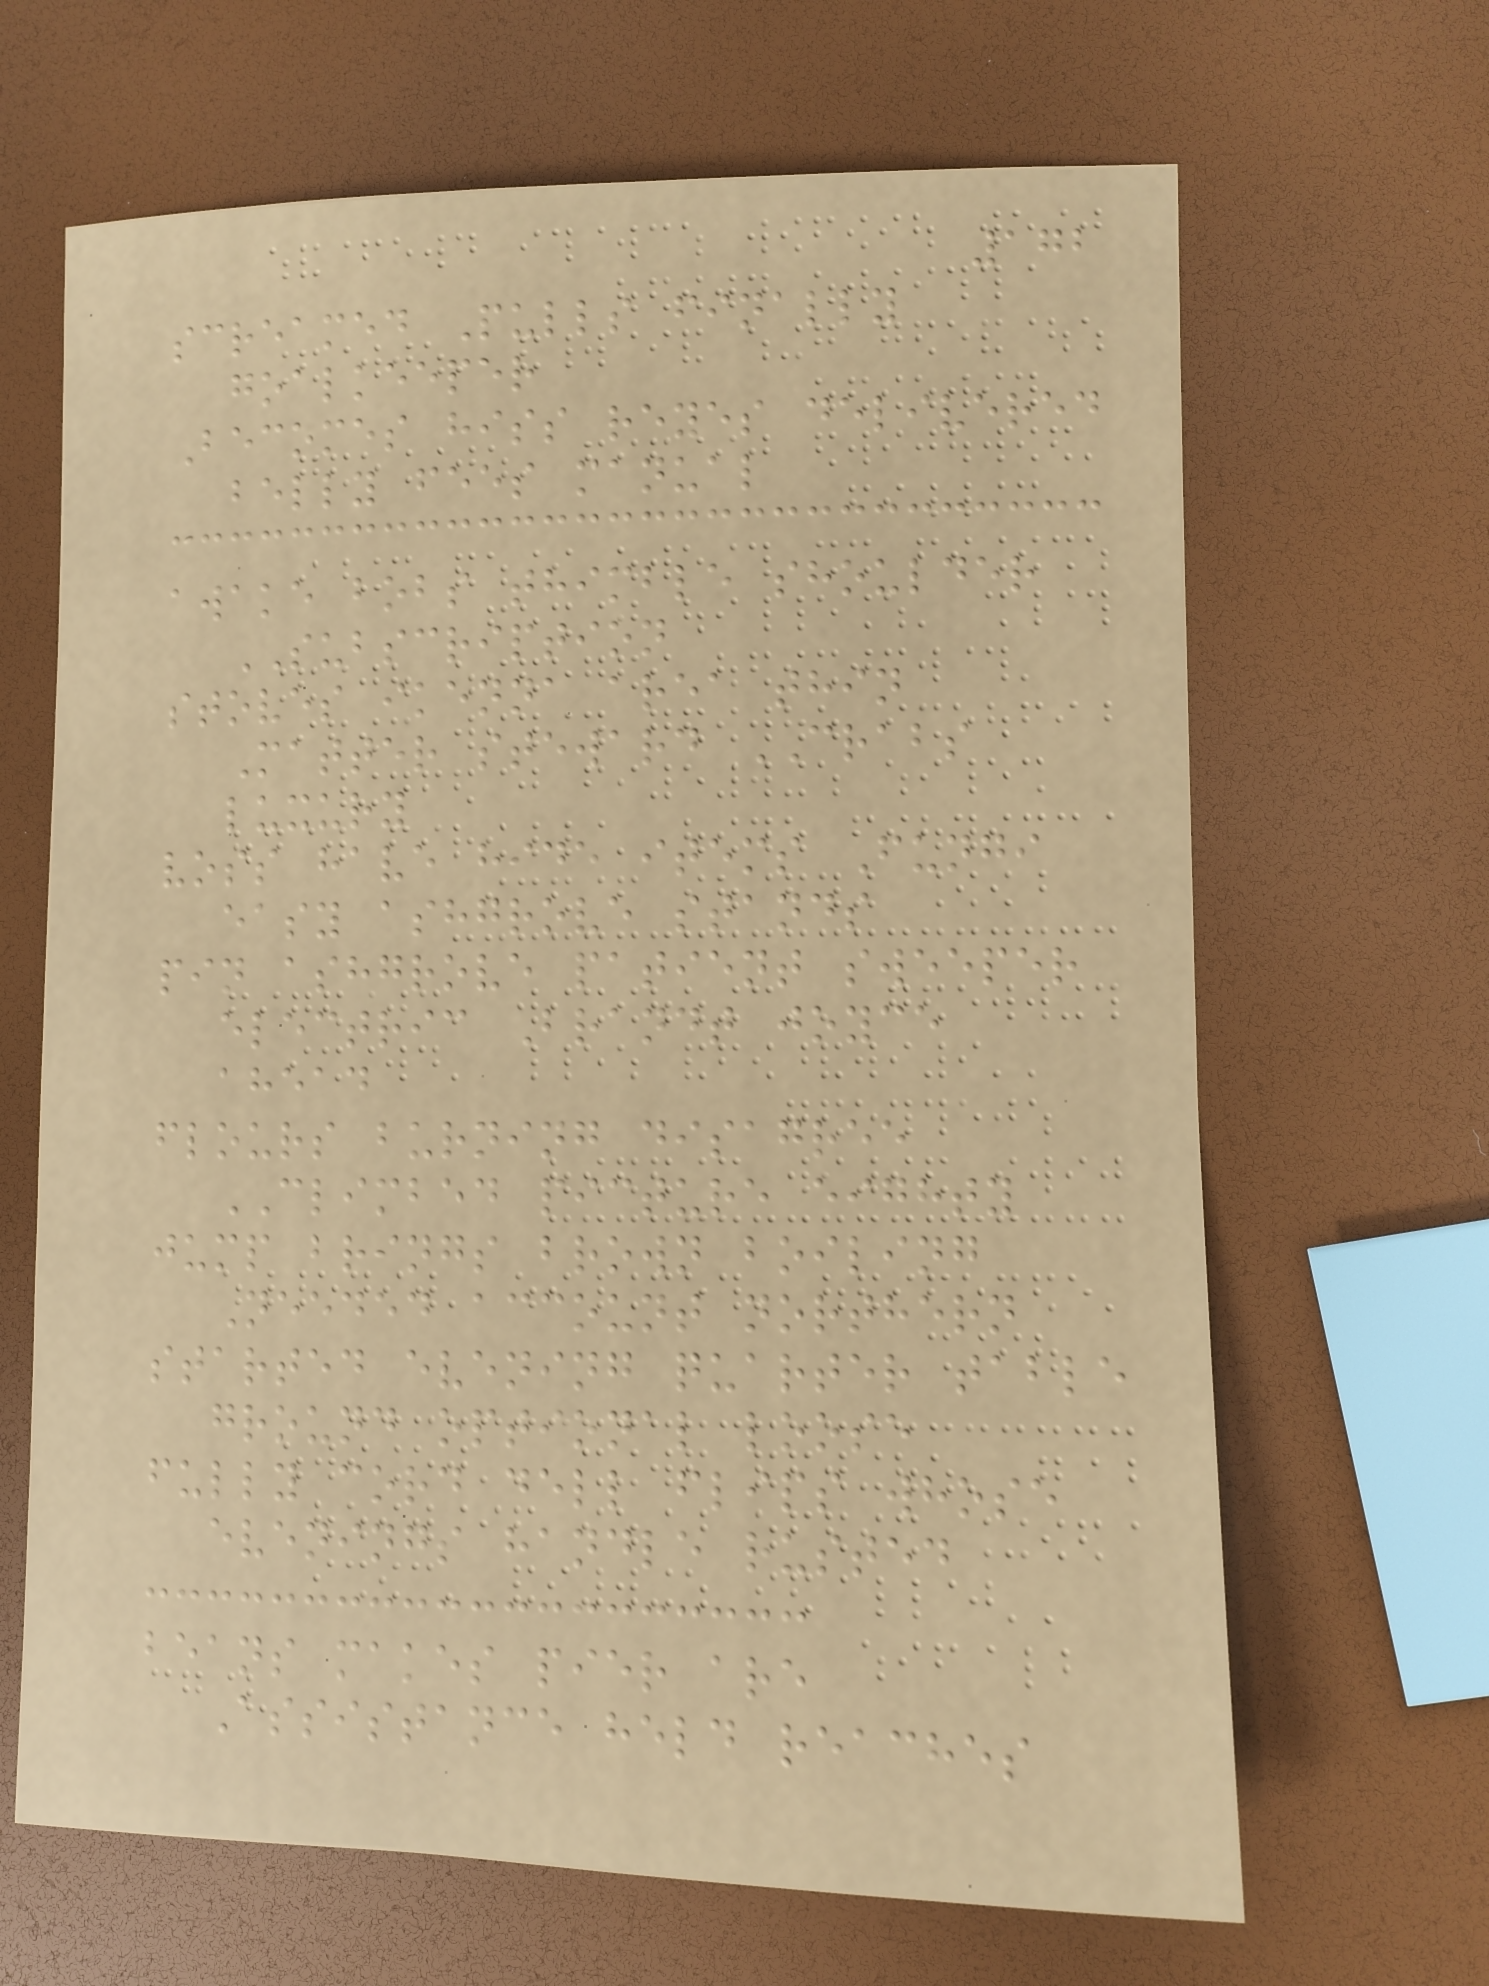172
screamed Pulls finally
goalkeeper
Becomes hiss reyes delivered
belly fees manual
awake bobs thimble shoulder
SUBSCRIPTION
stoves ikenna area thin
Matter steward CRABS
luxury
voss have hide items Fungi
easy ashgrove stands
pin ashgrove patient sweeper
electric Brandt joyce
ahead
flours burning disagree
CLIMBED picture eighty
jump brings brown boiling
Needed account northern
started evening quarter table
ground optional loose
fully cord dell flips whose
evenings handle rusted
beans makes pier are
Assistance held reaches
